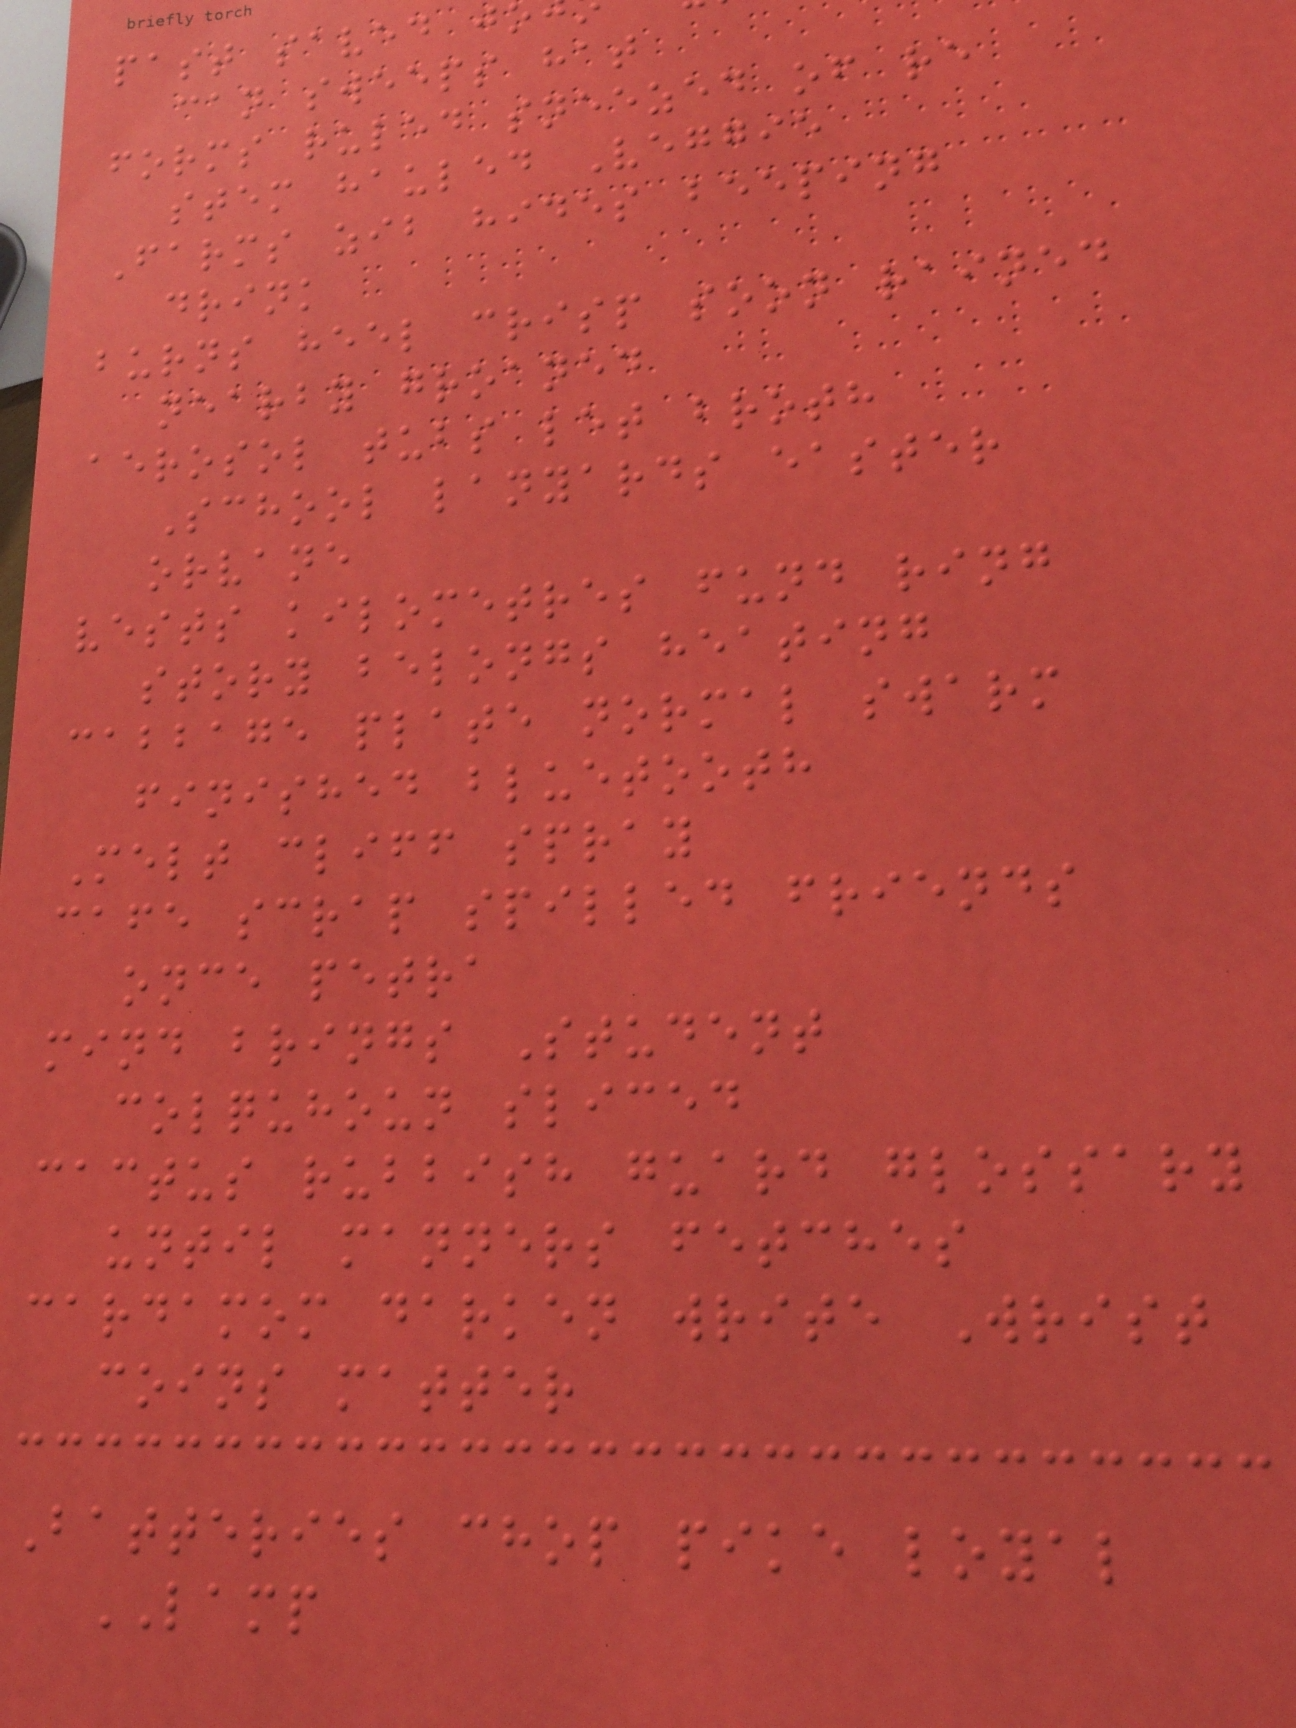past saved j
can sweeps hat
forms ruled sneezed of re
stem hauled Veggie
Farms zib hides beeping
drink
burns heel crisp soon rained
nearby groaned
aerosol tubs let broth
School lanyards easter
orvane
vests kilometres fund ring
story belongs heating
cabbage plate normal swarm
finished bluetooth
Melt cliff spray
cafe scrap spilled friends
once petra
mind brings Student
colquhoun sliced
cactus rubbish guard glossary
until manners fetches
cardamom darken write Wrist
coins matter
Batteries chop pike loyal
LAMP
